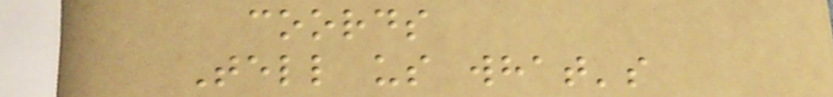coords
Tell us what's
